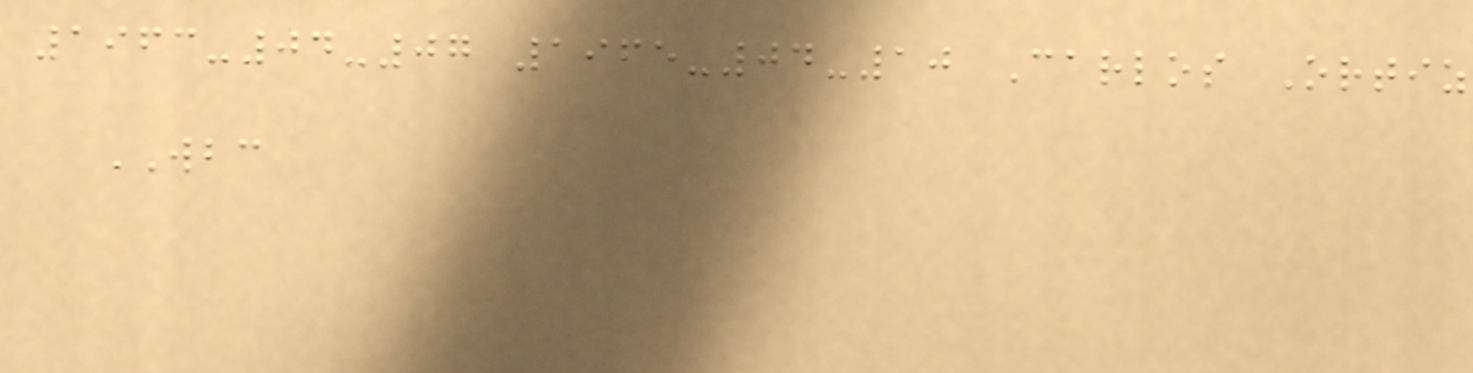1963-04-07 1965-04-10 Carlos Ortiz
WBC
